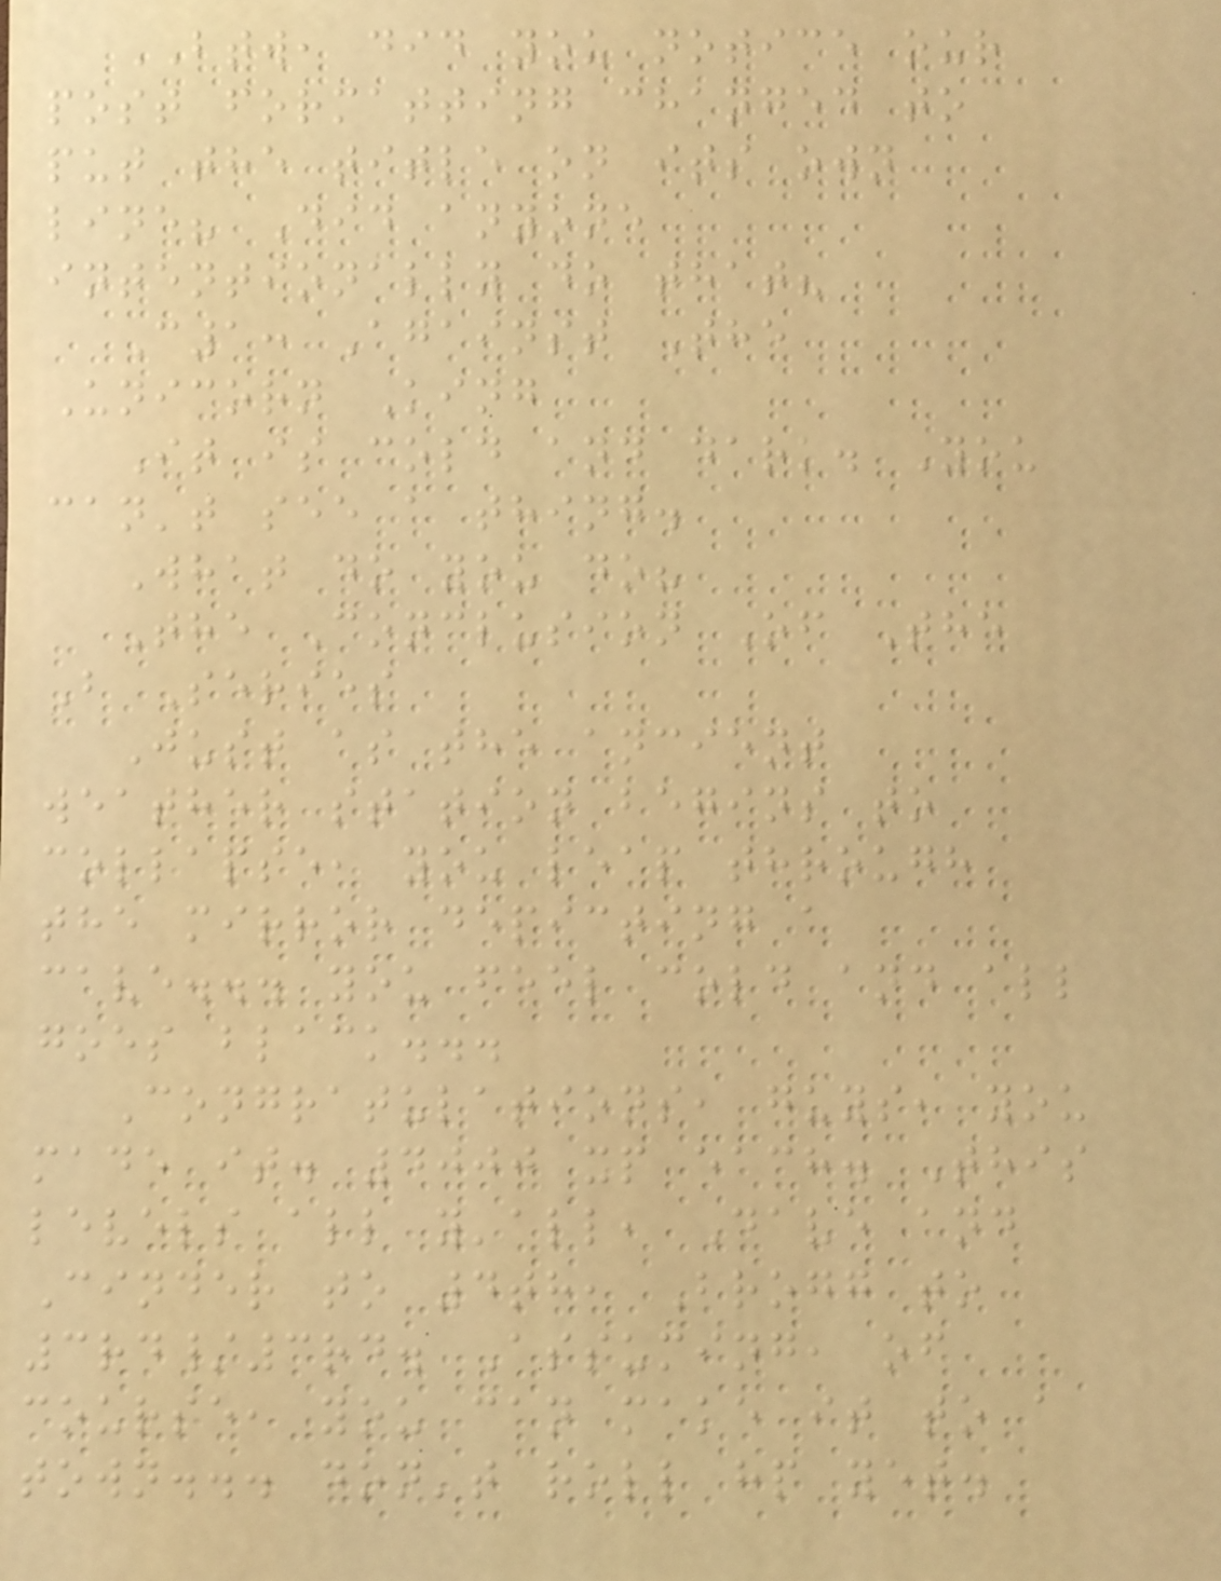BTW, did you notice our
post formatting changed to
put the title on its own
line? Did anyone
intentionally do that?
C1: Against The
Unicorn King
It is cold and dark. You
can't see a thing.
What do you do?
The Conclusion Of The
B Series
Just as the ancient
weather station begins to
collapse, you leap through
the mirror depicting a
cave... you feel cold and all
goes black...
Congratulations, guys, you
made it. 4000 xp each. This
levels all y'all, Dave and
Cinder to 4th, Brogg to
3rd/3rd. Assuming, of
course, you can make it to a
town... don't roll hp yet.
